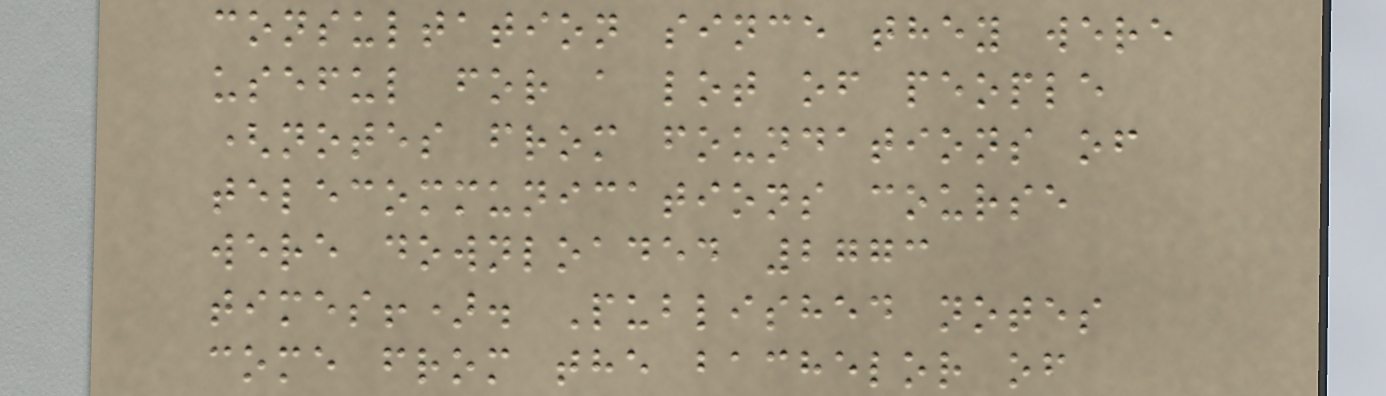consultation since they were
useful for a lot of people
(notes from foundations of
telecommunications course
were downloaded 2773
times!). Published notes
come from the bachelor of
